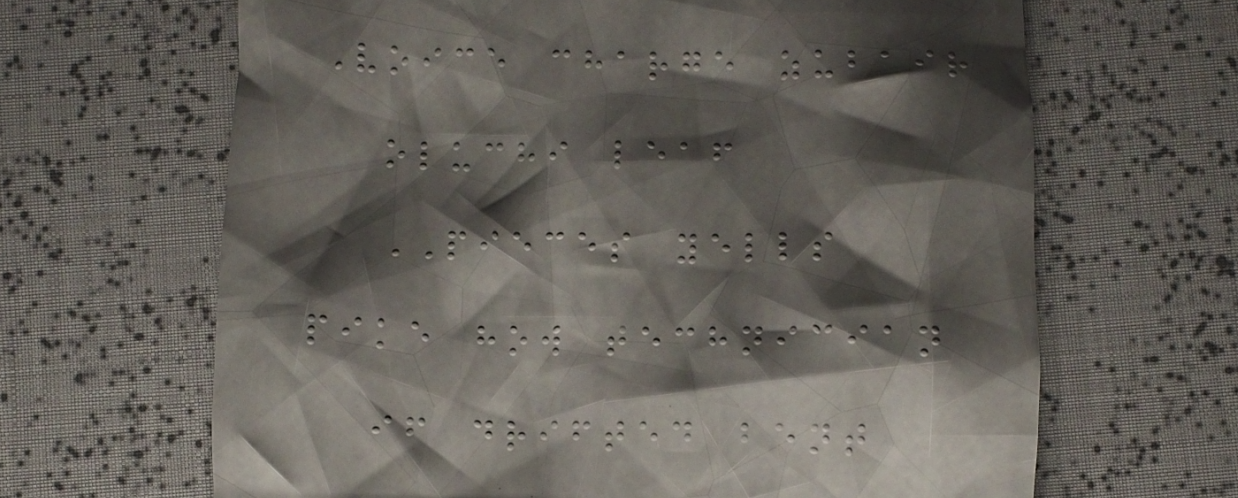Voice charge zubair
oluchi leaf
PIECES yells
pike how technician
if drifted bent
